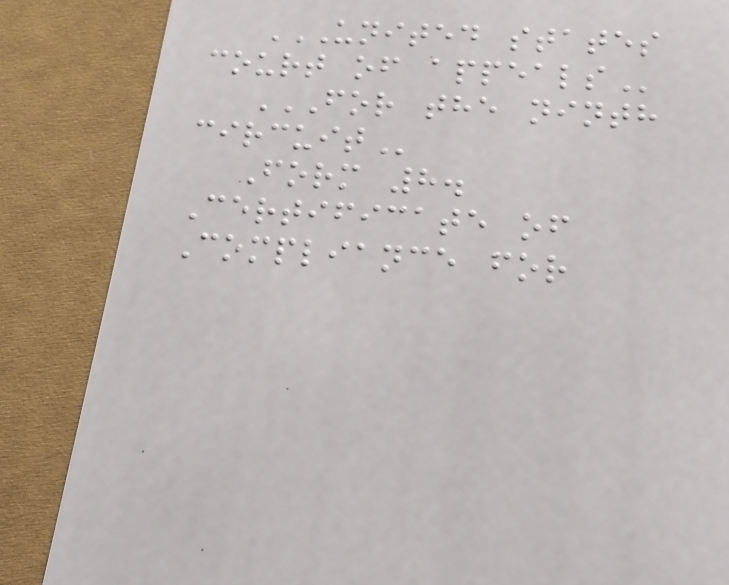UNITED STATES
COURT OF APPEALS
FOR THE NINTH
CIRCUIT
Form 8.
Certificate of
Compliance for
